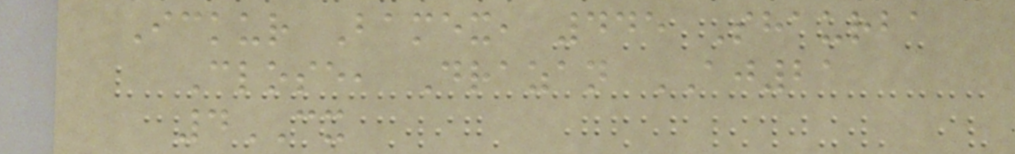Ickur Bamex, 445 Shaurba
Close, Drazan AJ21
4CX
